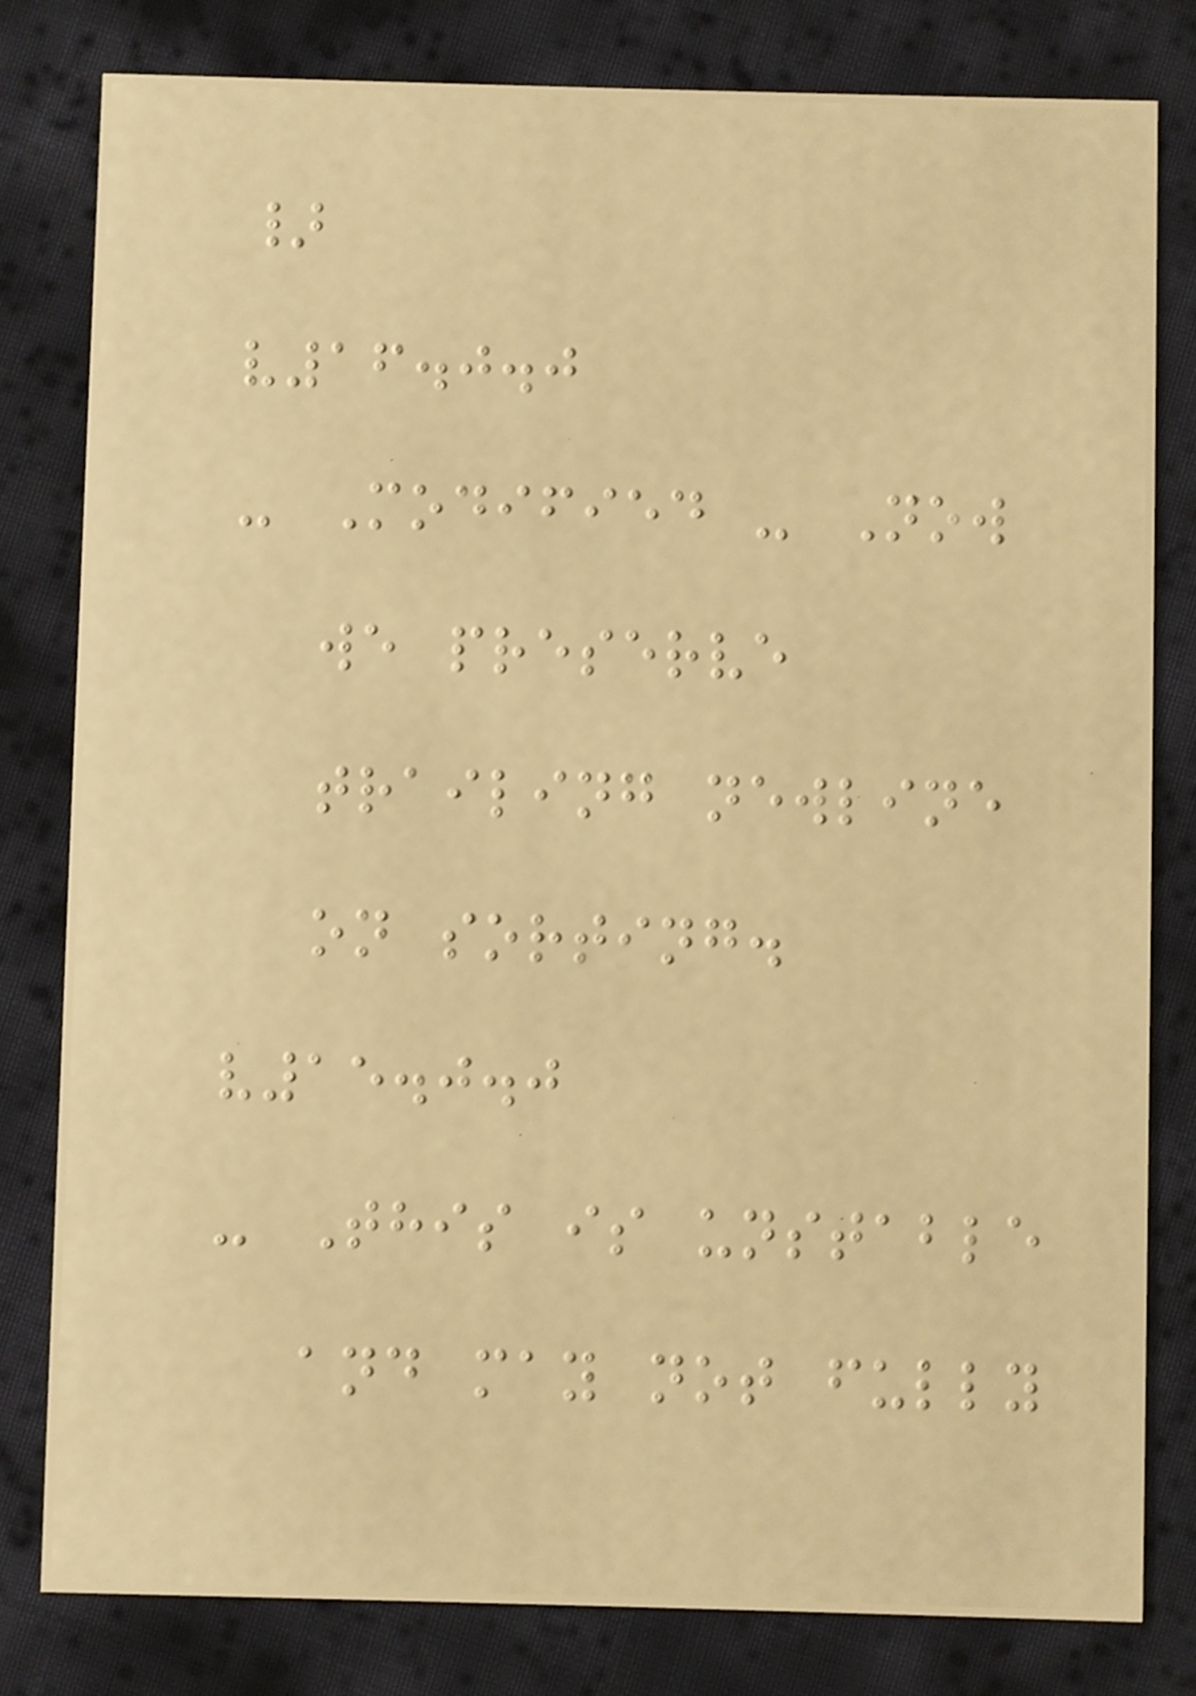}
v16.0.0
- Modified - Now
we preserve
trailing newline
on sorting.
v15.0.0
- This is unstable
and may not fully
